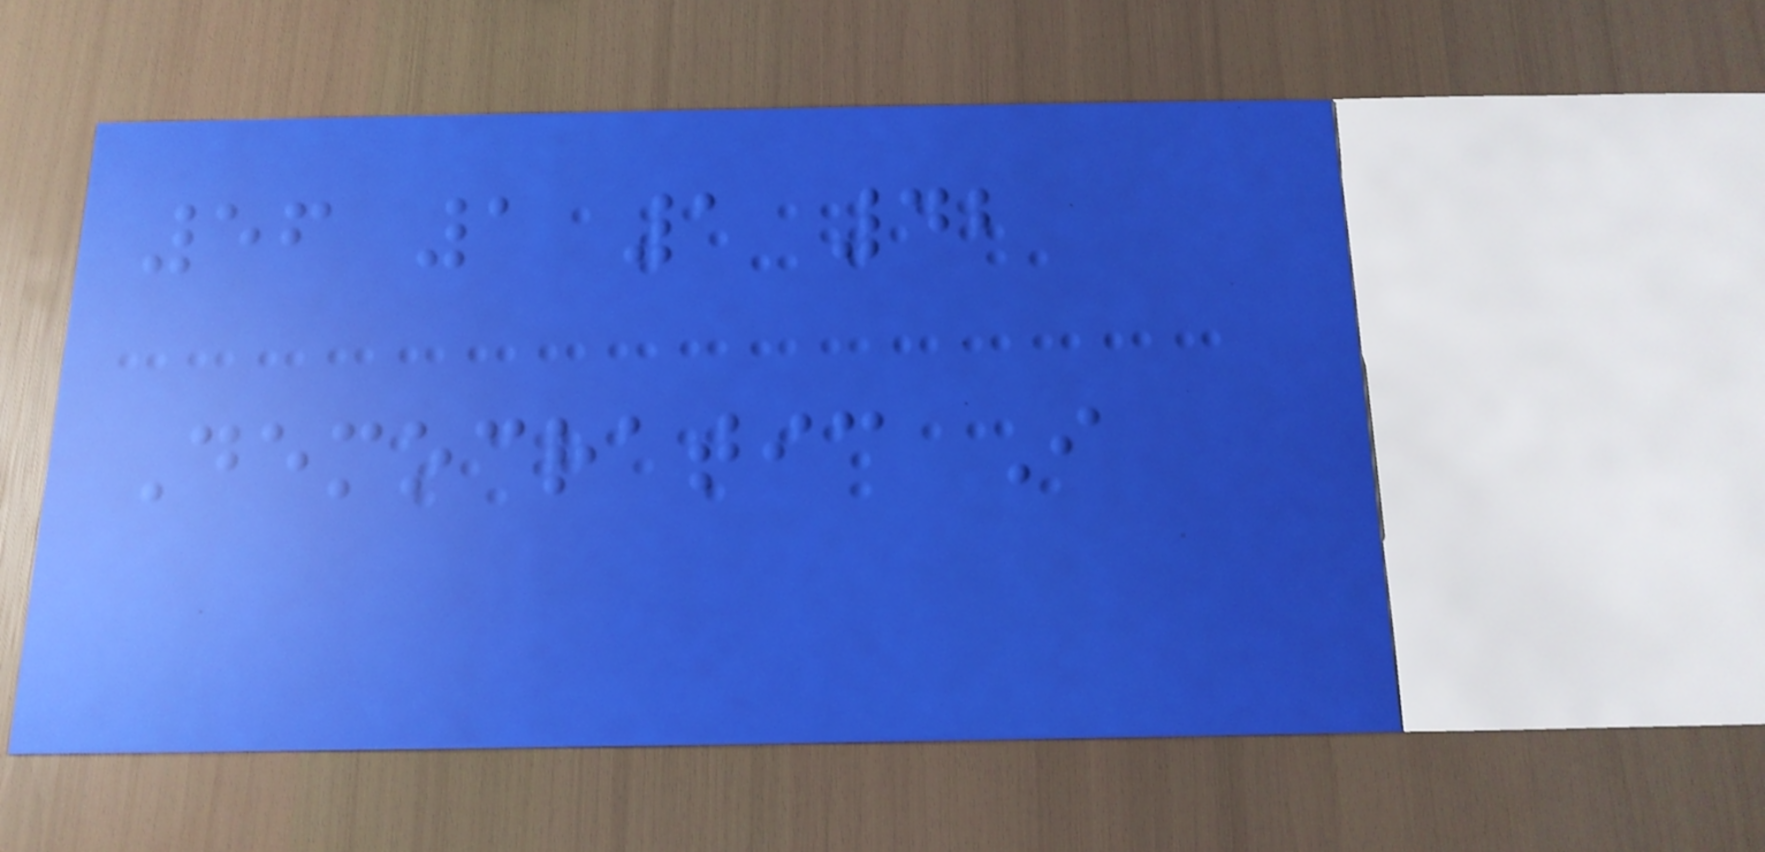56 1 1 42
Democratic I
